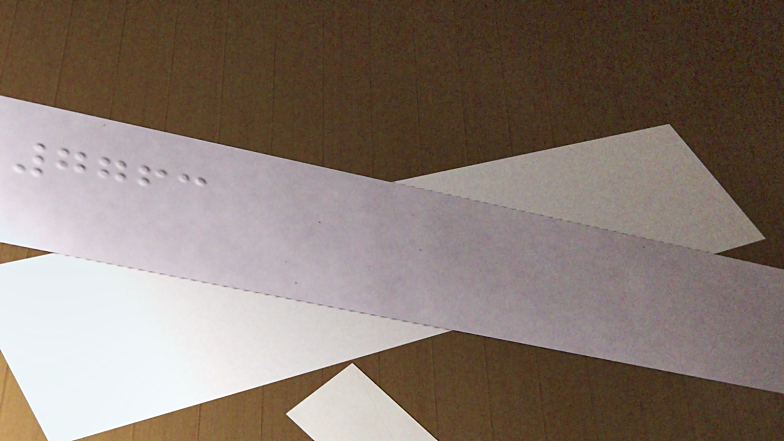7763
